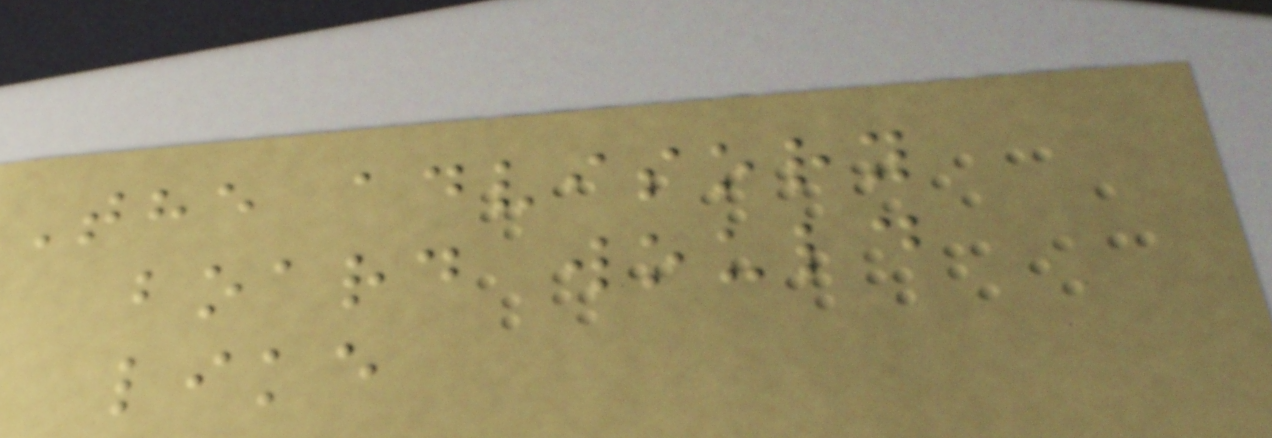The advisory
board would
like
